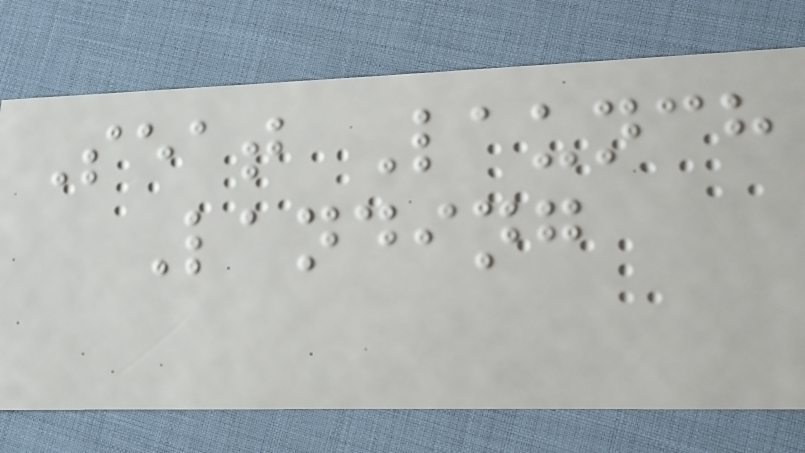Seat Launch
Landing
